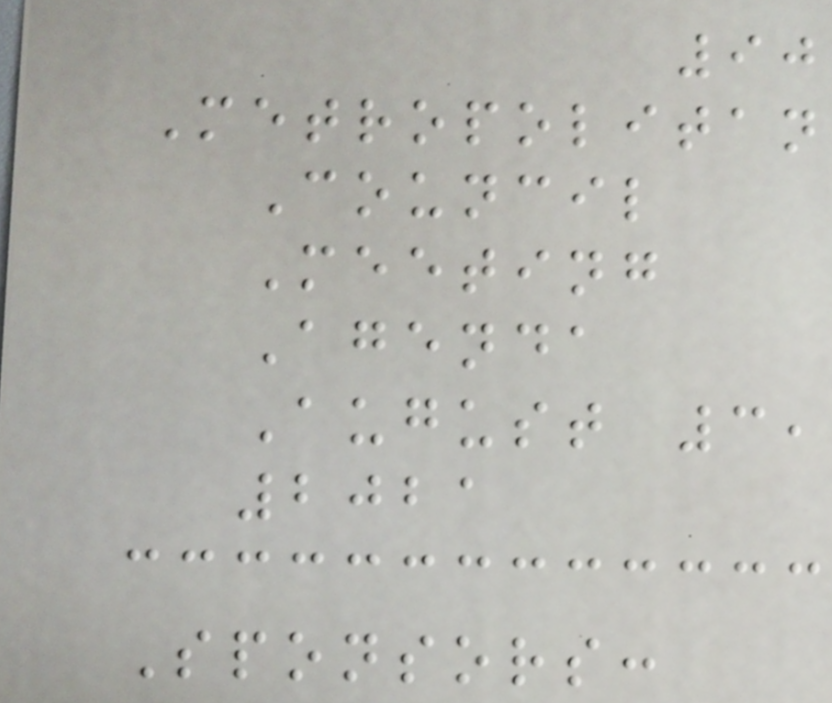90
Metropolitan
Council
Meeting
Agenda
August 3,
2021
Sponsors:
